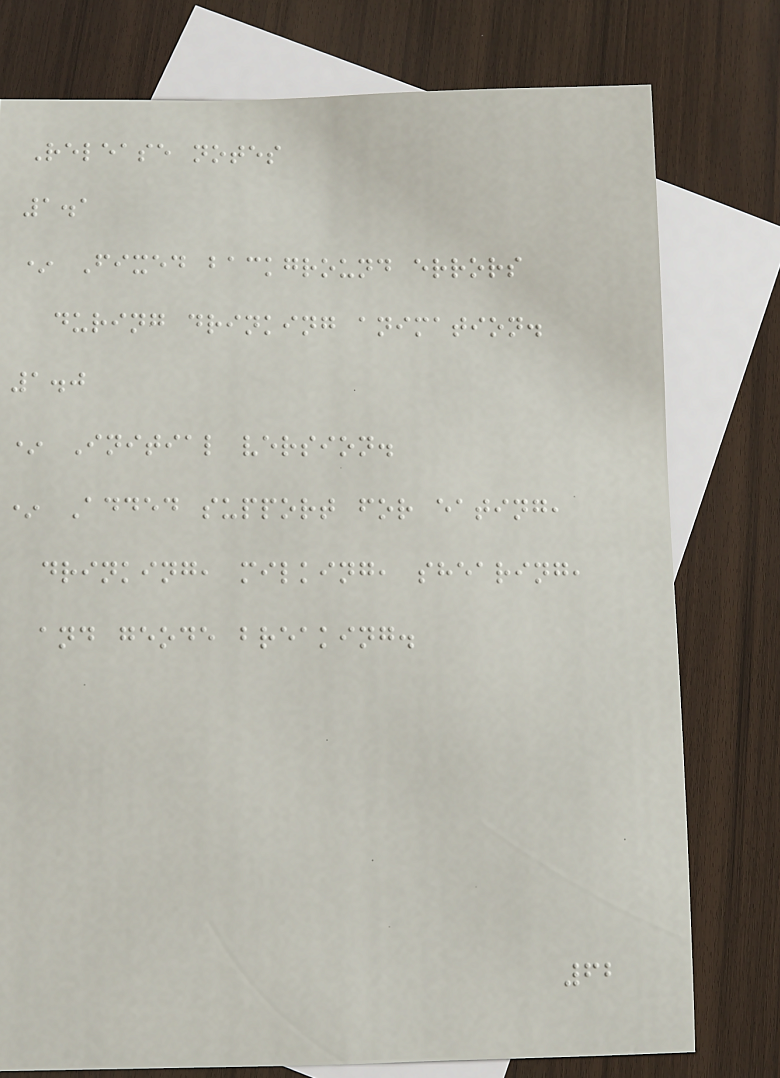Release notes
1.1
* Fixed background errors
during drinking animation.
1.0
* Initial version.
* Added support for eating,
drinking, milking, shearing,
and geode breaking.
62
